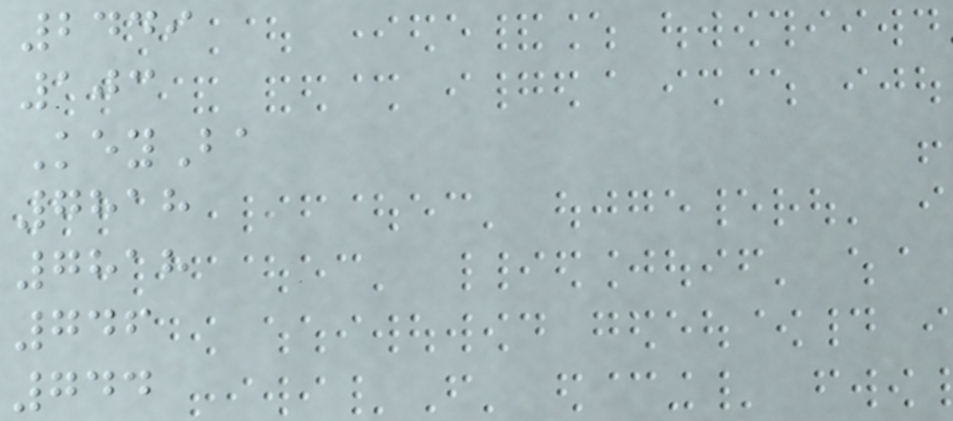2449
103
KeyBa
7818
7818
746
744
